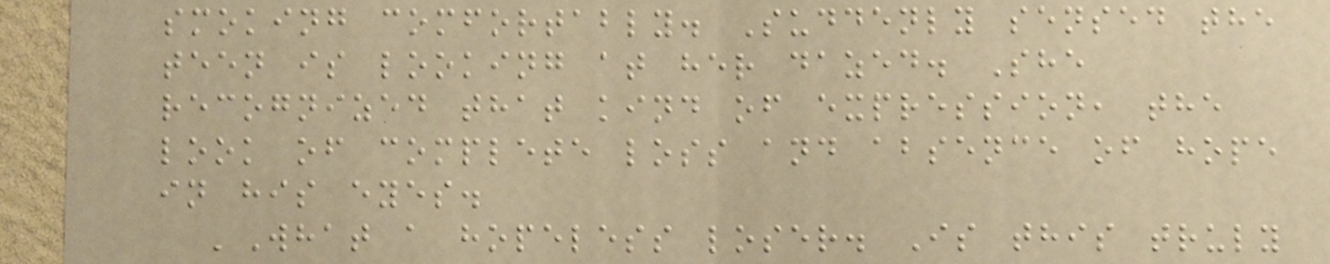smoking comfortably. Suddenly sensed the
teen is looking at her dazed. She
recognized that kind of expression, the
look of complete loss and absence of hope
in his eyes.
'What a hopeless loser. Is this truly
